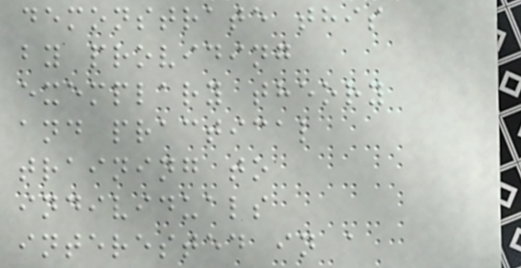demonstrate this
by providing
exemplary theory
and practical
training to
individuals
interested in a
